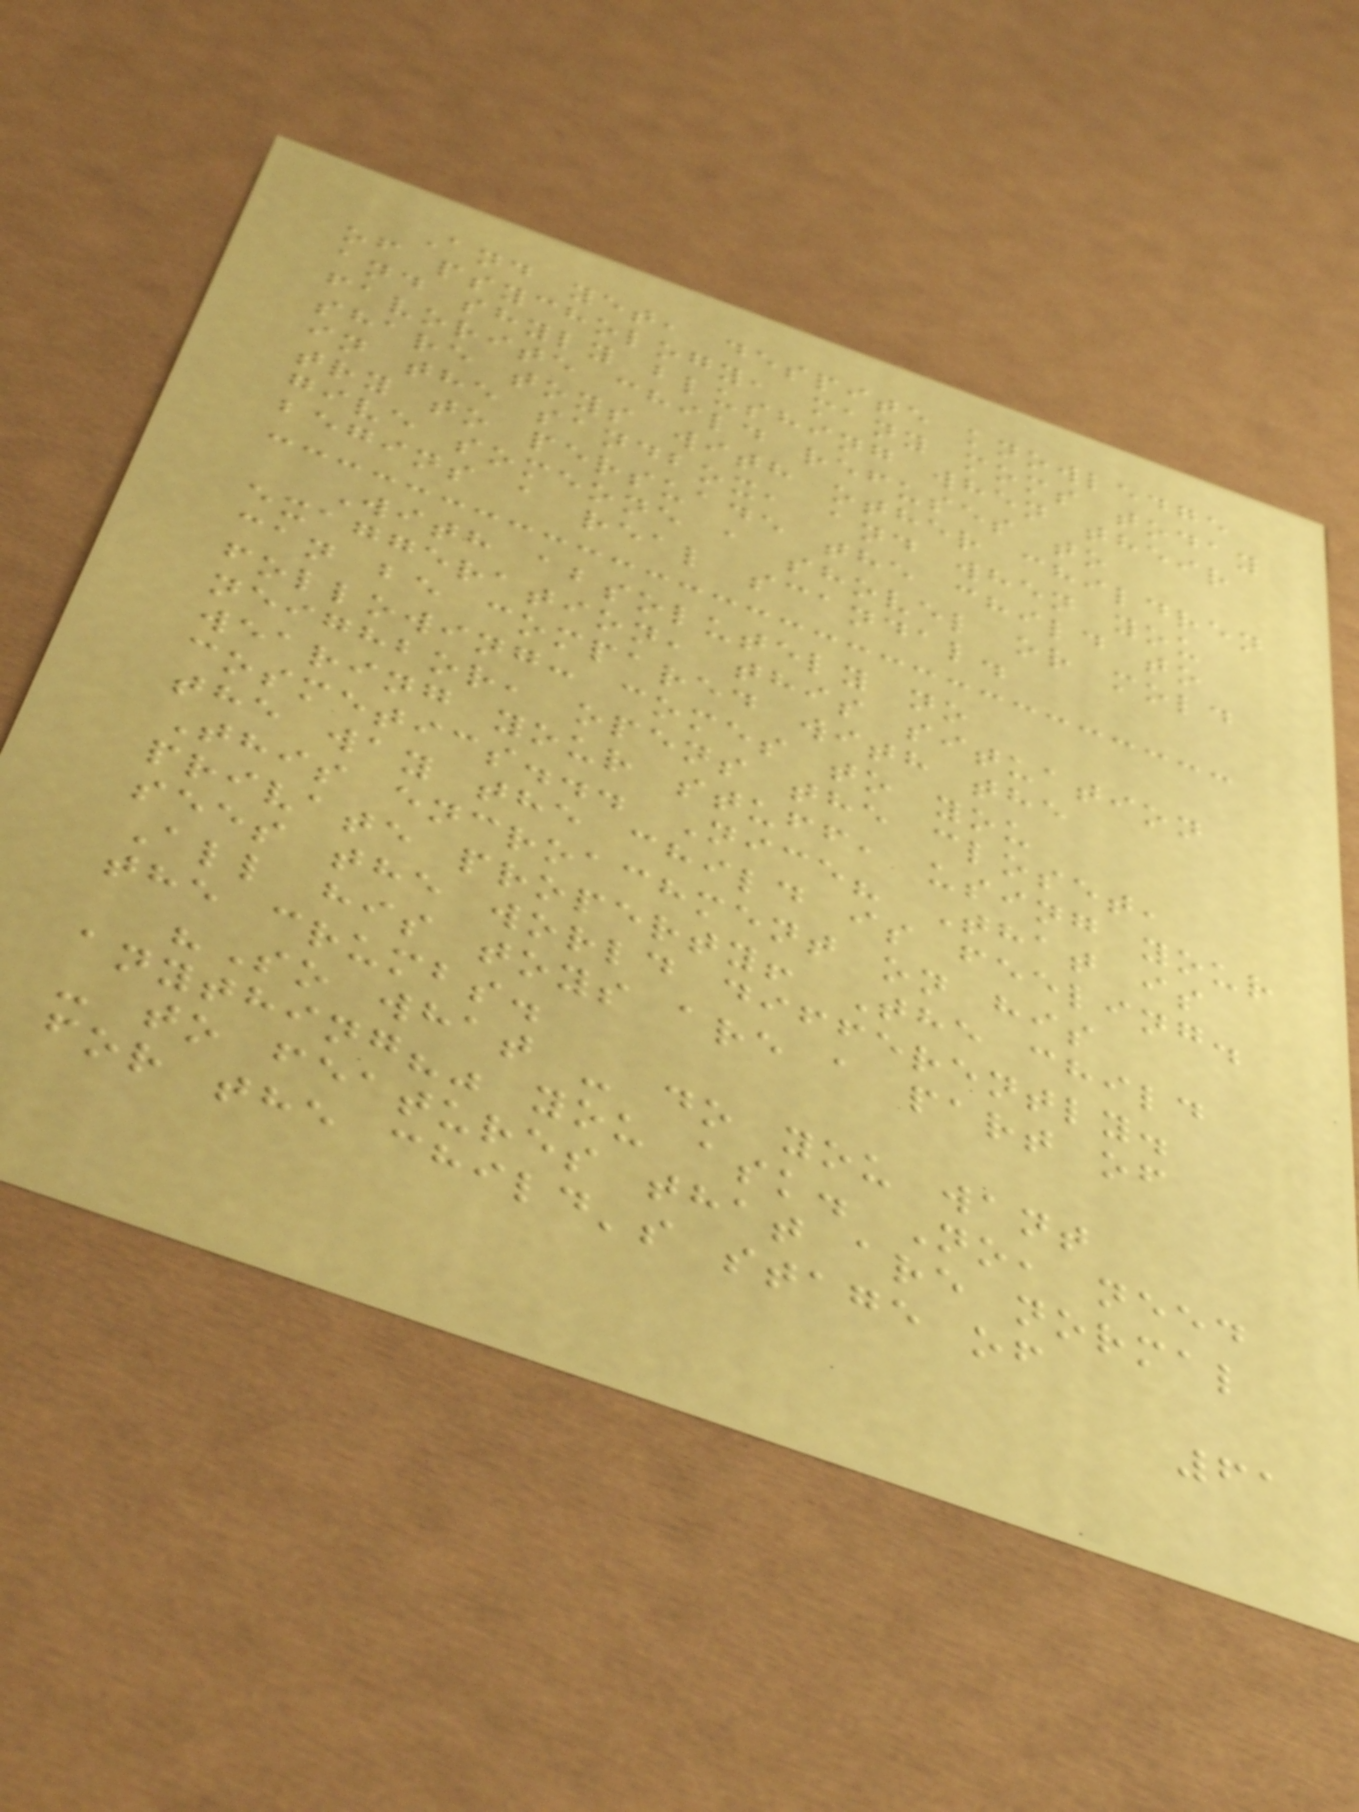And yet, despite knowledge
of psychology, many moms today
and shyly blushing when their
favorite child refuses to
share toys with other children
in the sandbox, and when you
try to persuade the child to
give someone a shovel or mold
begins a real scandal.
With absolutely no
exaggeration, this situation
can be compared with the
following: comes to you
neighbor, opens the closet,
wearing your stuff, using your
cosmetics... Nice? That is
the way the child is feeling.
This encroachment on his
private property! The child
sees the world differently.
All his toys are a part of
the crumbs.
"So what - do you want
anything?" you ask. No, need
- to features that are normal
for the child's stage of
61
